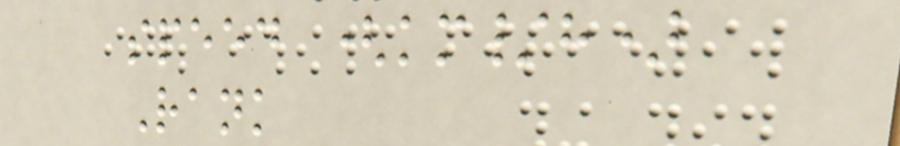speed (km/h)
Rank
